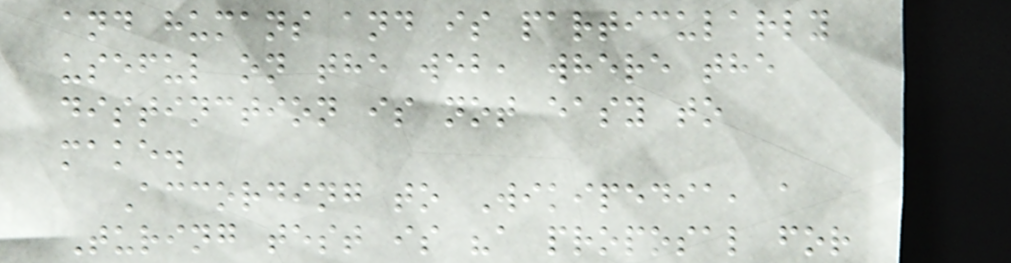and humans and is particularly
useful on the web, where the
distinction is not easy to
make.
According to Wikipedia, a
Turing test is "a proposal for
